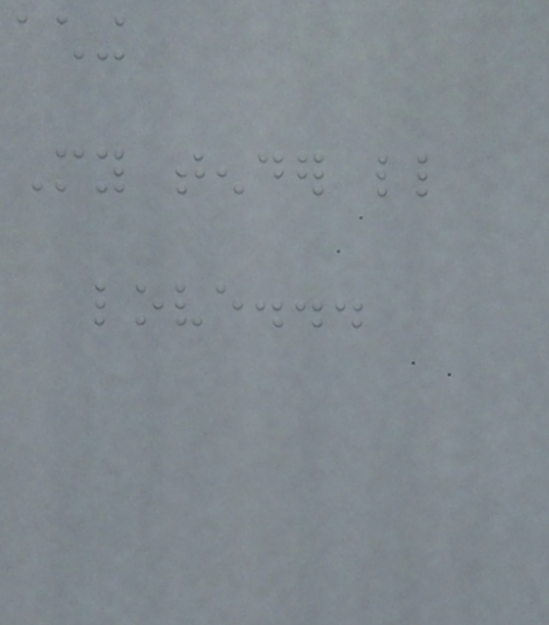aching
My tender little
love...
